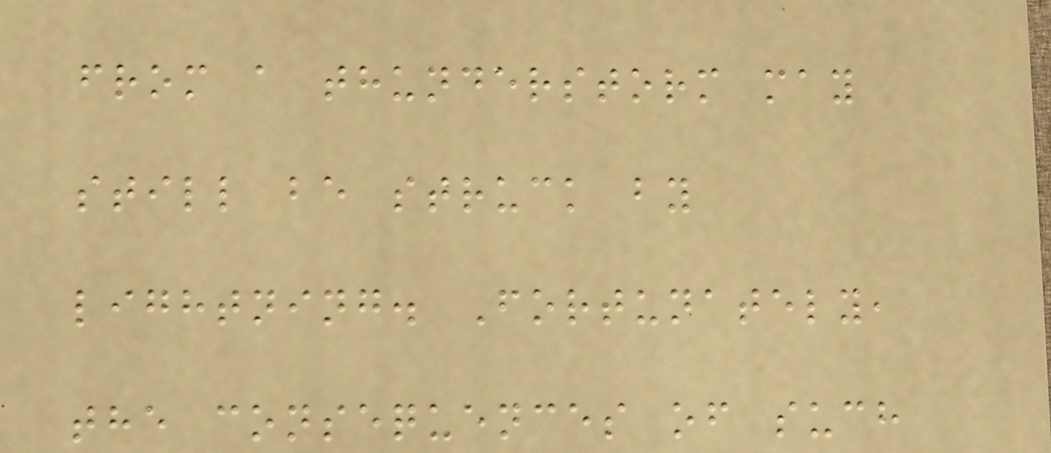from a thunderstorm may
still be struck by
lightning. Fortunately,
the consequences of such
